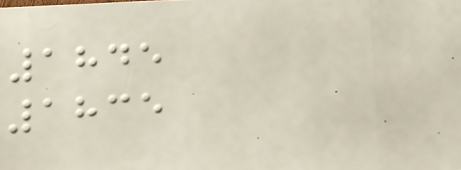1845
1835
